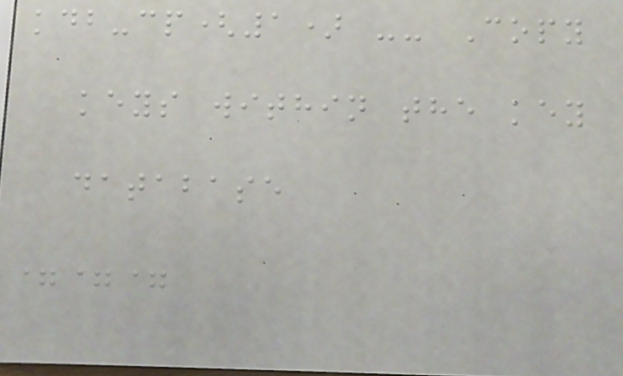kdb-cp(1) -- Copy
keys within the key
database
===
